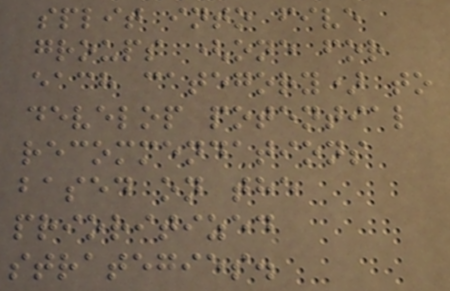split into five
groups (one for
each category) to
develop potential
recommendations
based on the
prioritized
strategies.
